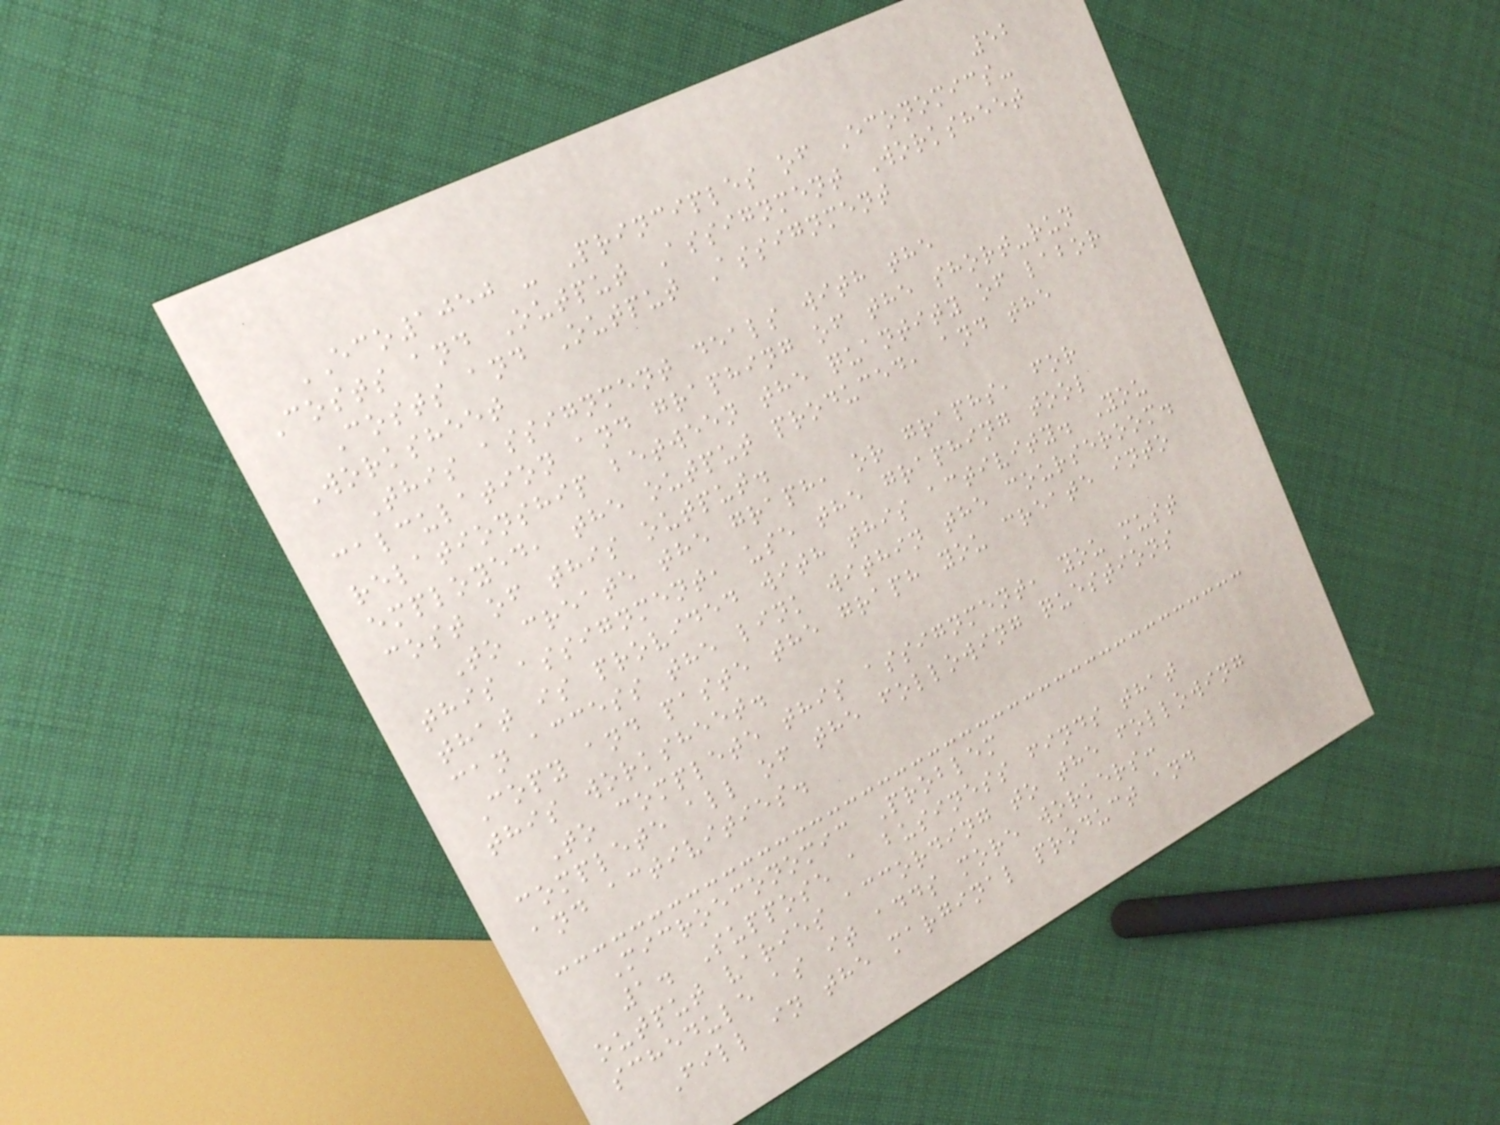52
ECO1050 - Principles of Economics-
Costs and Output Assignment Worksheet
Costs and Output Assignment
Worksheet
This assignment deals with the
calculation and graphing of the short-run
relationship between the quantity of labor
employed, the output produced, and the
cost of this output.
To create the graph, or graphs, for
this assignment, use the graphing tool
that is provided with this activity. You
can access the link within the courseroom.
Copy and paste the graph you create into
this worksheet.
To complete this assignment, you must
complete all of the following questions
and activities.
Microeconomic Problem
1. Suppose a business finds that
output varies according to the following
schedule as it adds more workers:
Fill in the marginal product and
